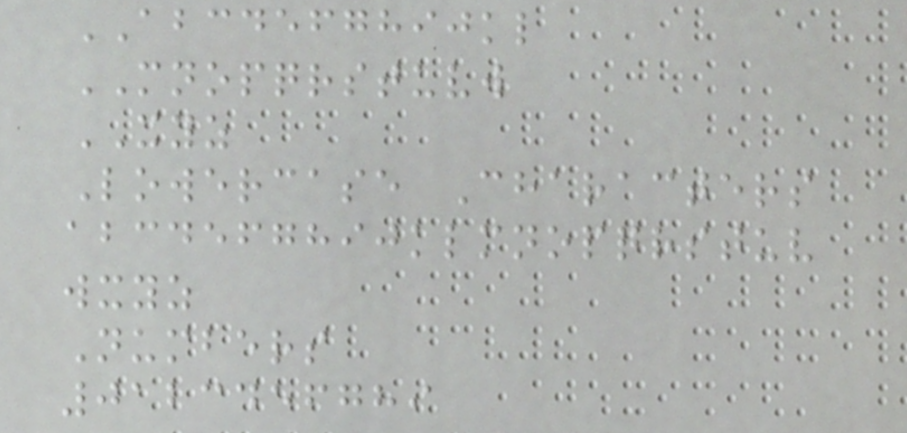ABCDEFGHIJKL
MNOPQRSTUVW
XYZ
Lowercase Characters
abcdefghijklmnopqrstuv
wxyz
Numbers
0123456789
